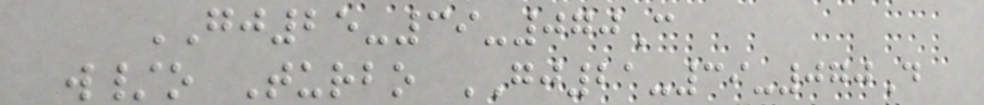GJ25-39-070C
w/o Turbo GJ21-39-070D
